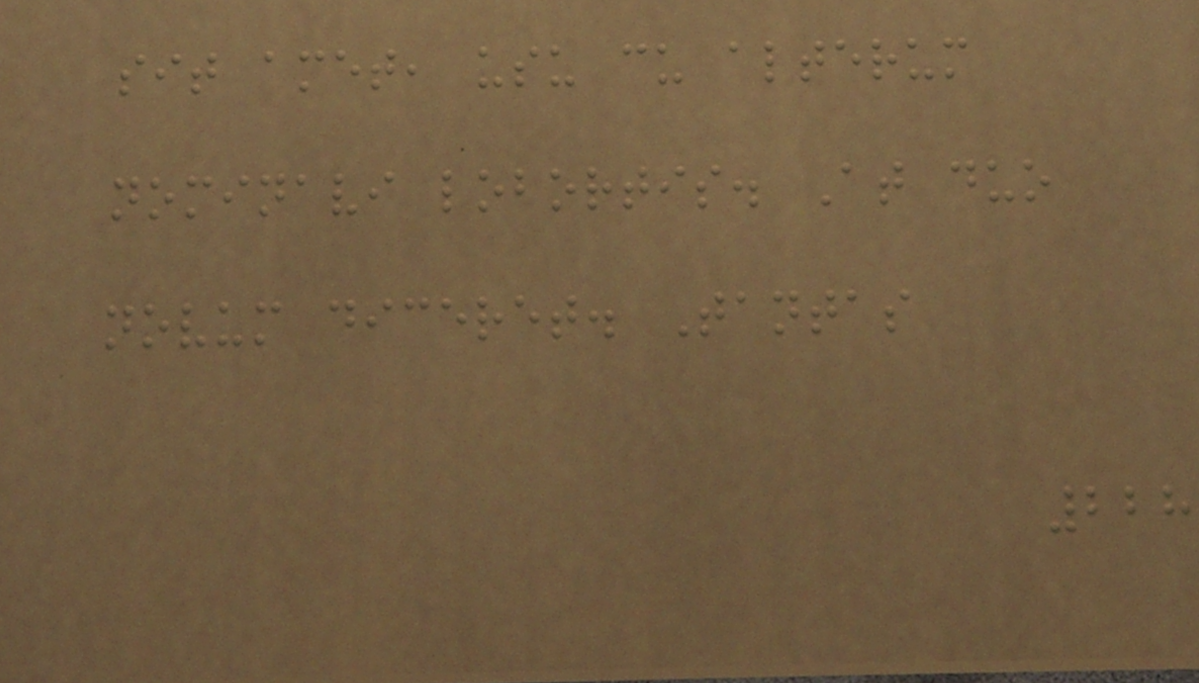sit amet, usu cu alterum
nominavi lobortis. At duo
novum diceret. Tantas
228
